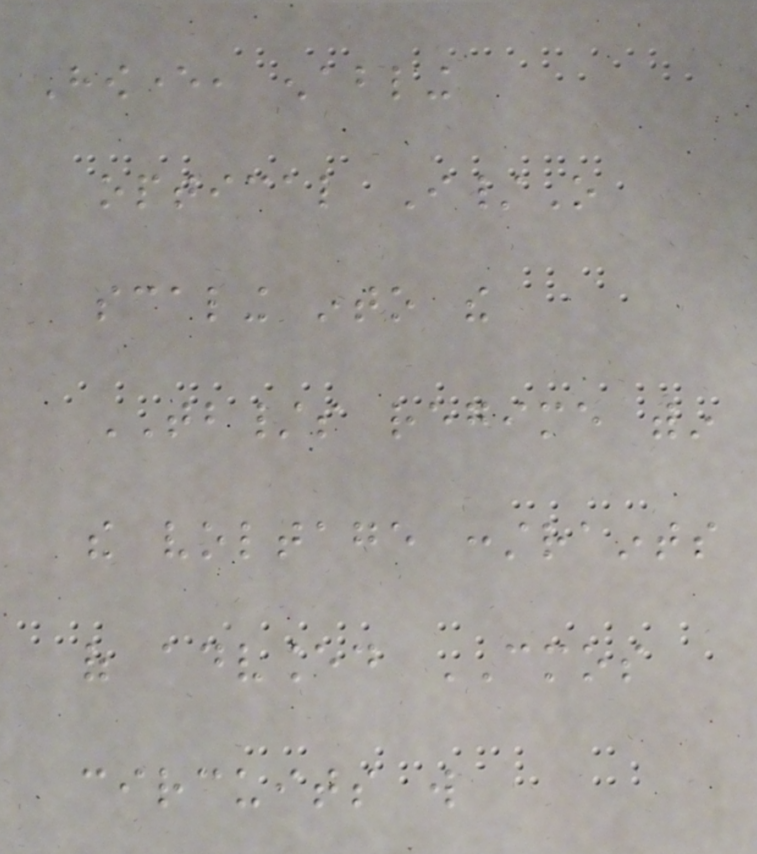However, enabling
optical I/O
scaling into the
TB/s regime within
the voltage constraints
of advanced CMOS
circuits will
